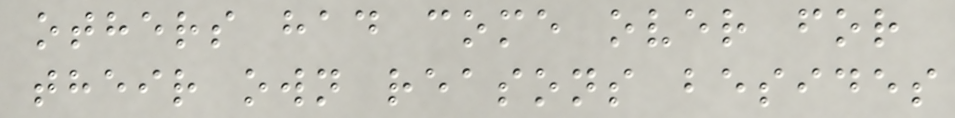others had come over for
their own reasons besides
